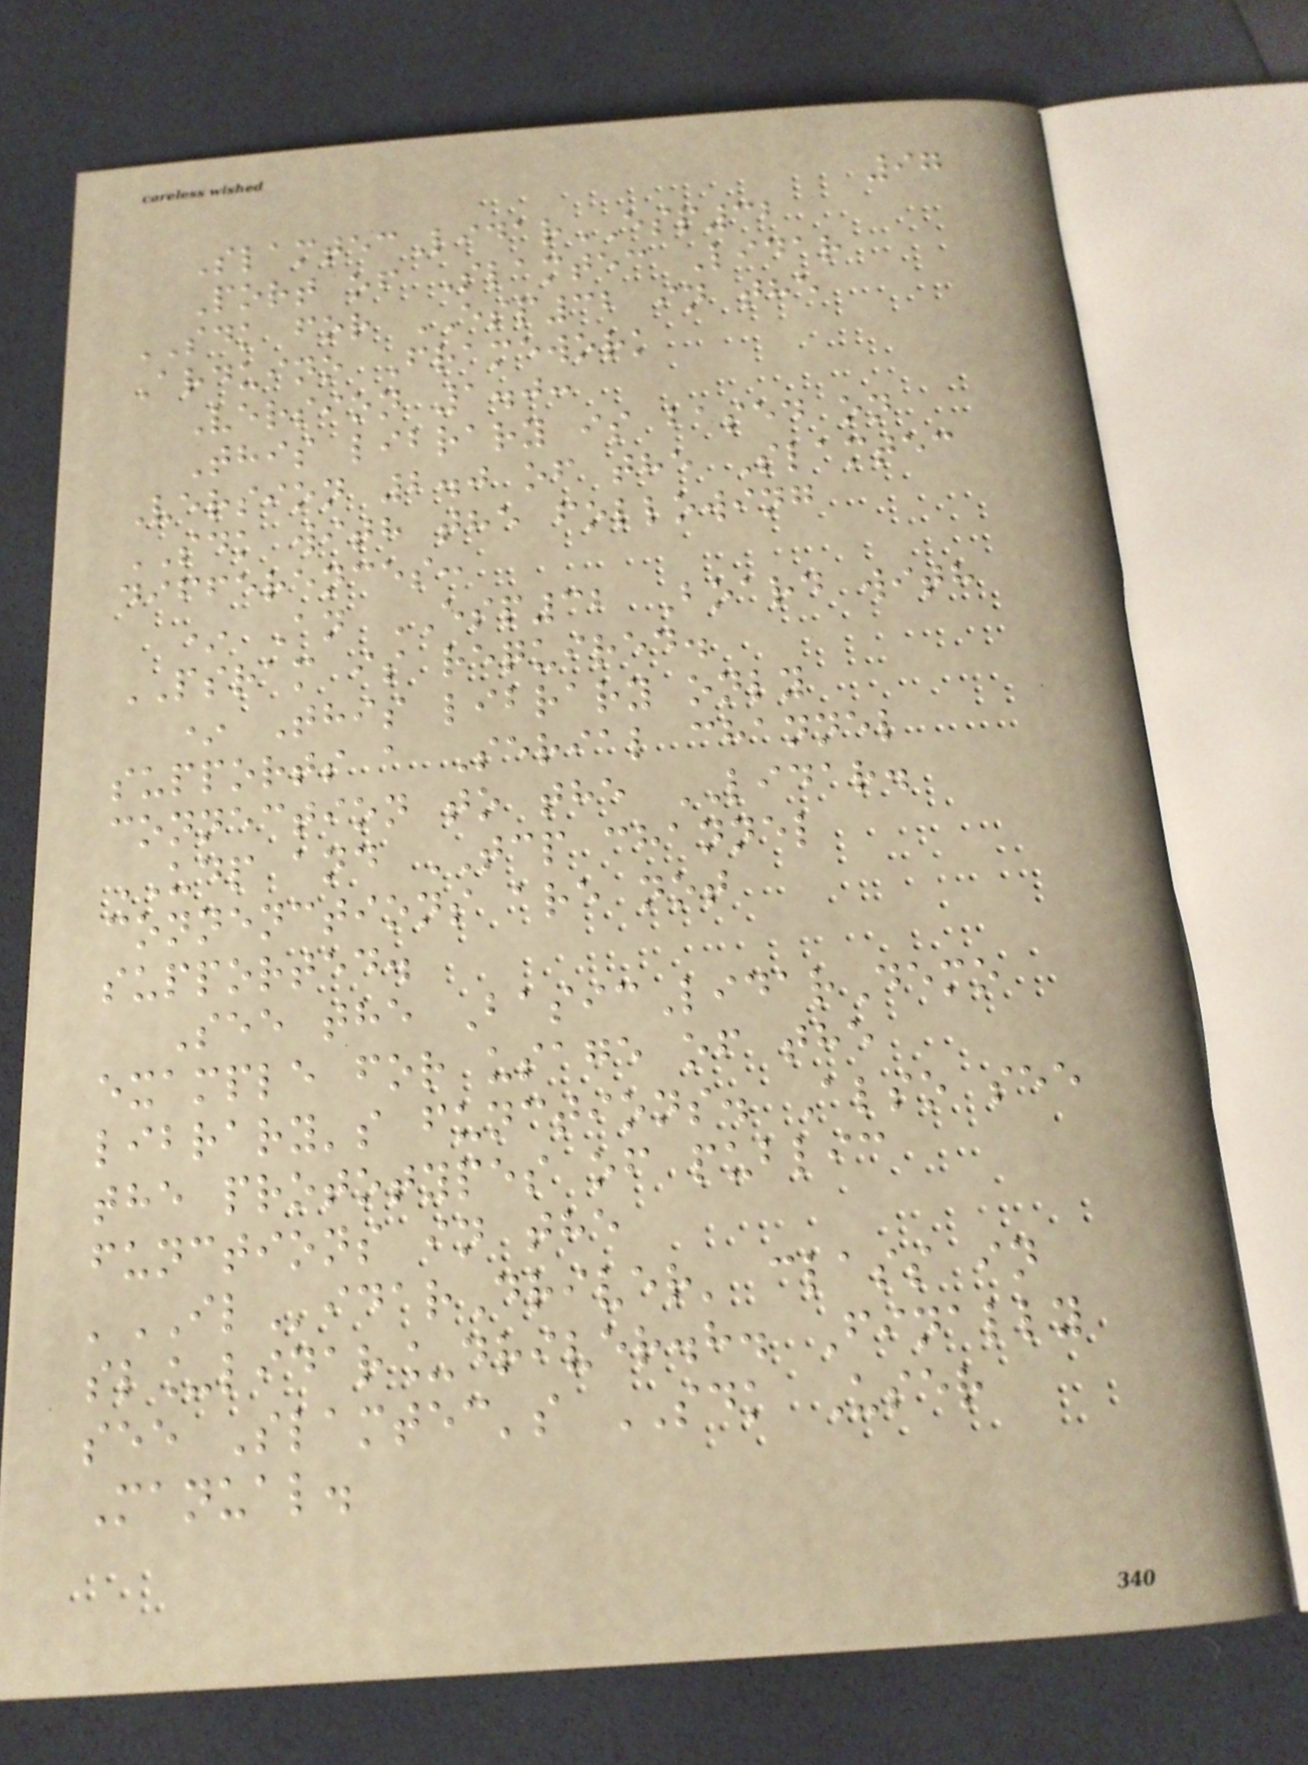97
SlamtecLidarESP32
Port of Slamtec Lidar
SDK for ESP32 in the
Arduino Framework
Version 1.0:
This library is based on
Version 2.0 of the Slamtec
SDK with the following
differences:
* An ESP32 Board with
PSRAM is required.
* This library only
supports a Serial channel
connection to the LIDAR.
UDP and TCP channel
connenctions are not
supported.
See the BasicLidarDemo
example for usage of the
library's functions. Also see
the prototypes of public
functions in the
'ILidarDriver' class in
sl_lidar_driver.h. Finally
see Slamtec's SDK User
Manual.
